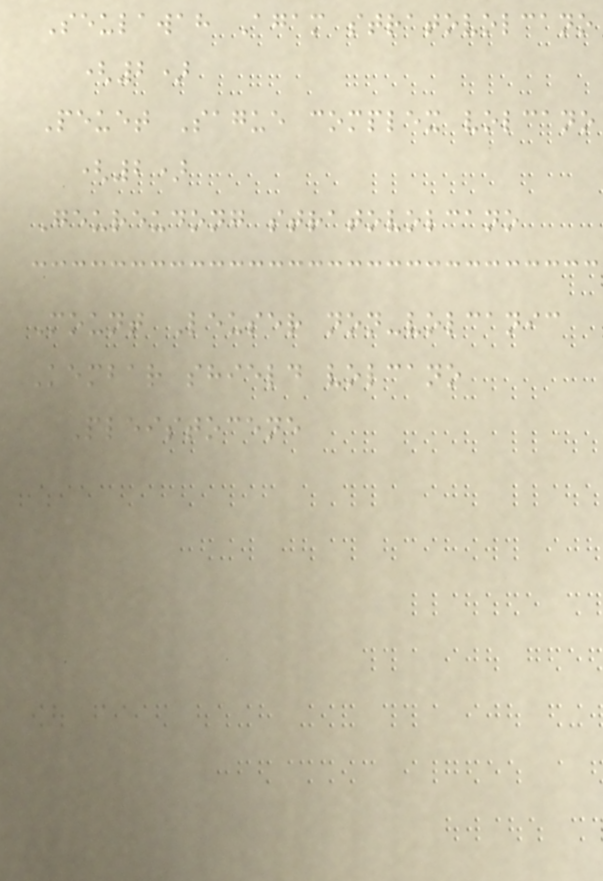Seulawah Agam stratovolcano
(2)
Peuet Sague complex volcano
(2)
Geureudong stratovolcano
Mount Leuser non-volcanic
Kembar shield volcano
Pleistocene
